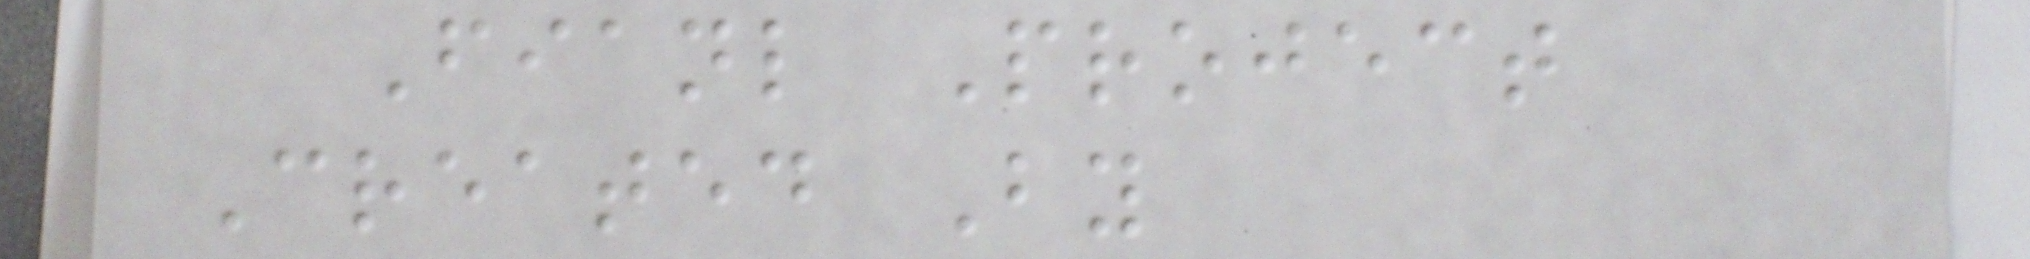Fianl Project
Created By
